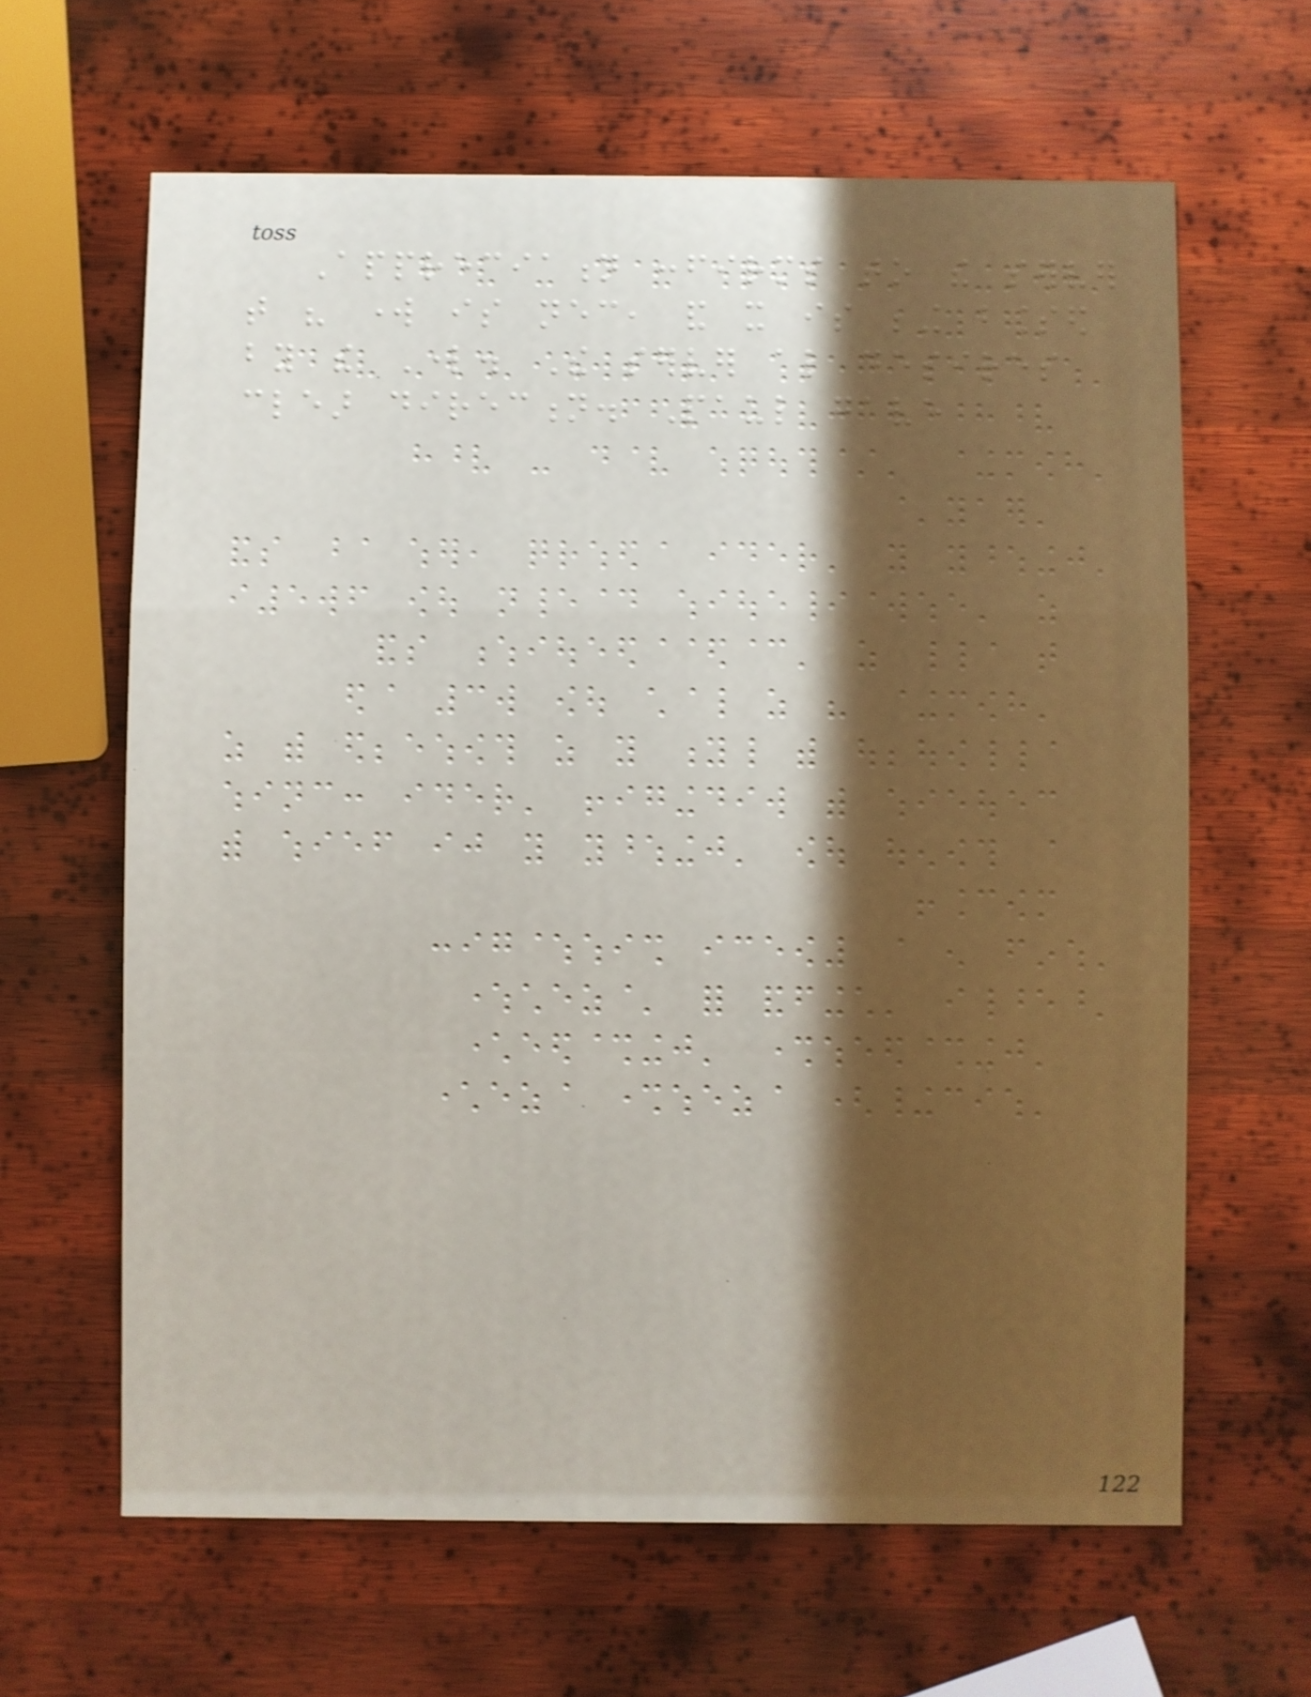Appreciation confirms to the server
that his work is necessary, and it is being blessed
by the Lord. The server also desires
clear direction. Paul gave
